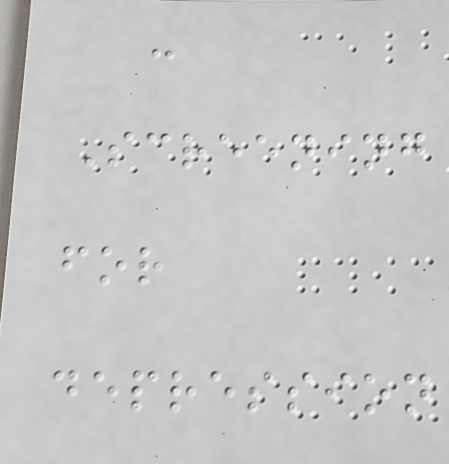-
Screening
for
depression
